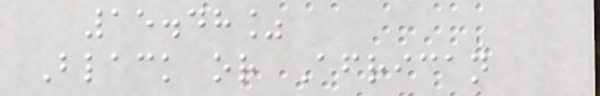15.48%
Black or African
